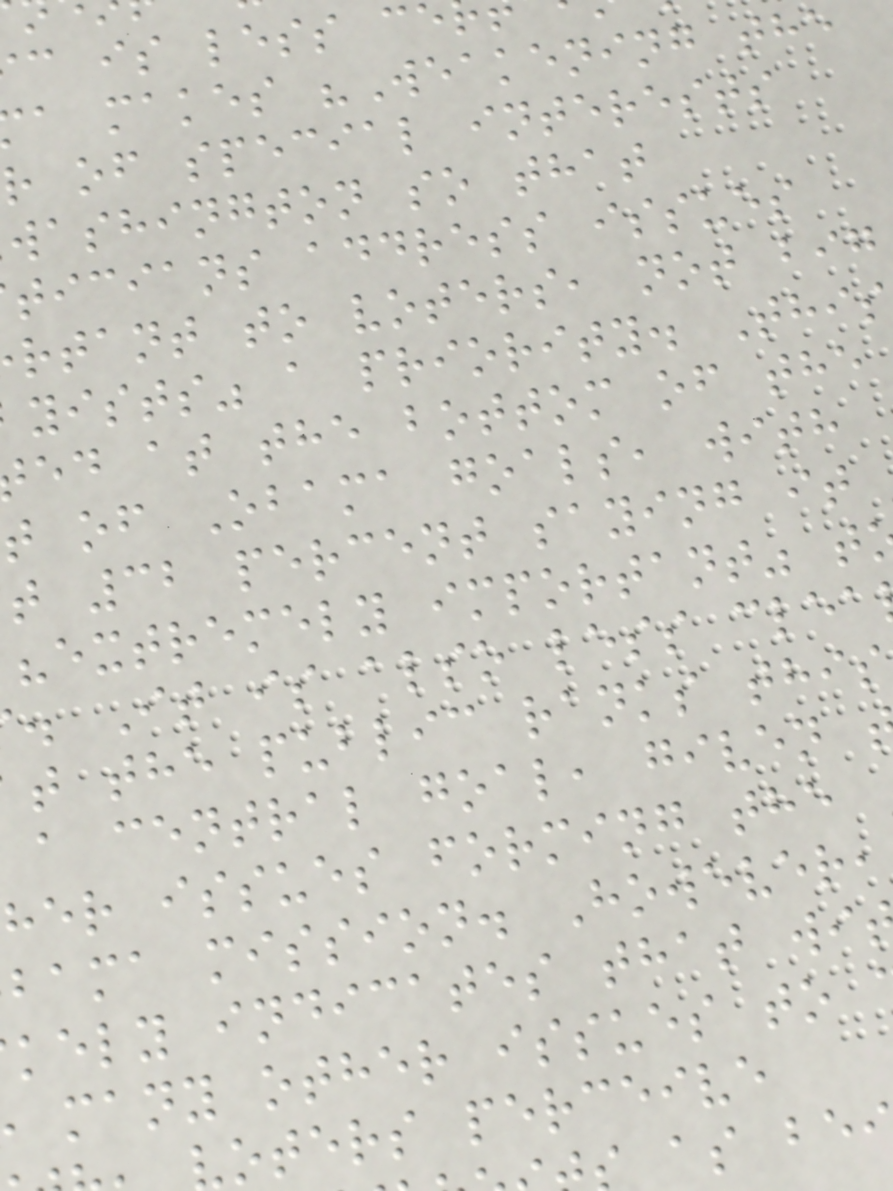c is less c
a makes "Weakening the
r of special interests
washington so that
ticians address issues
rtant to voters, not big
yists" a priority. This
ed at the bottom of the
t of Obama goals, with
t 32 percent saying it
"extremely important" t
. It is also less clea
t the public ranks this
a central goal, given
her issues forming the
bama mission. However,
kely indicates that wi
many other issues to
oters perceive
